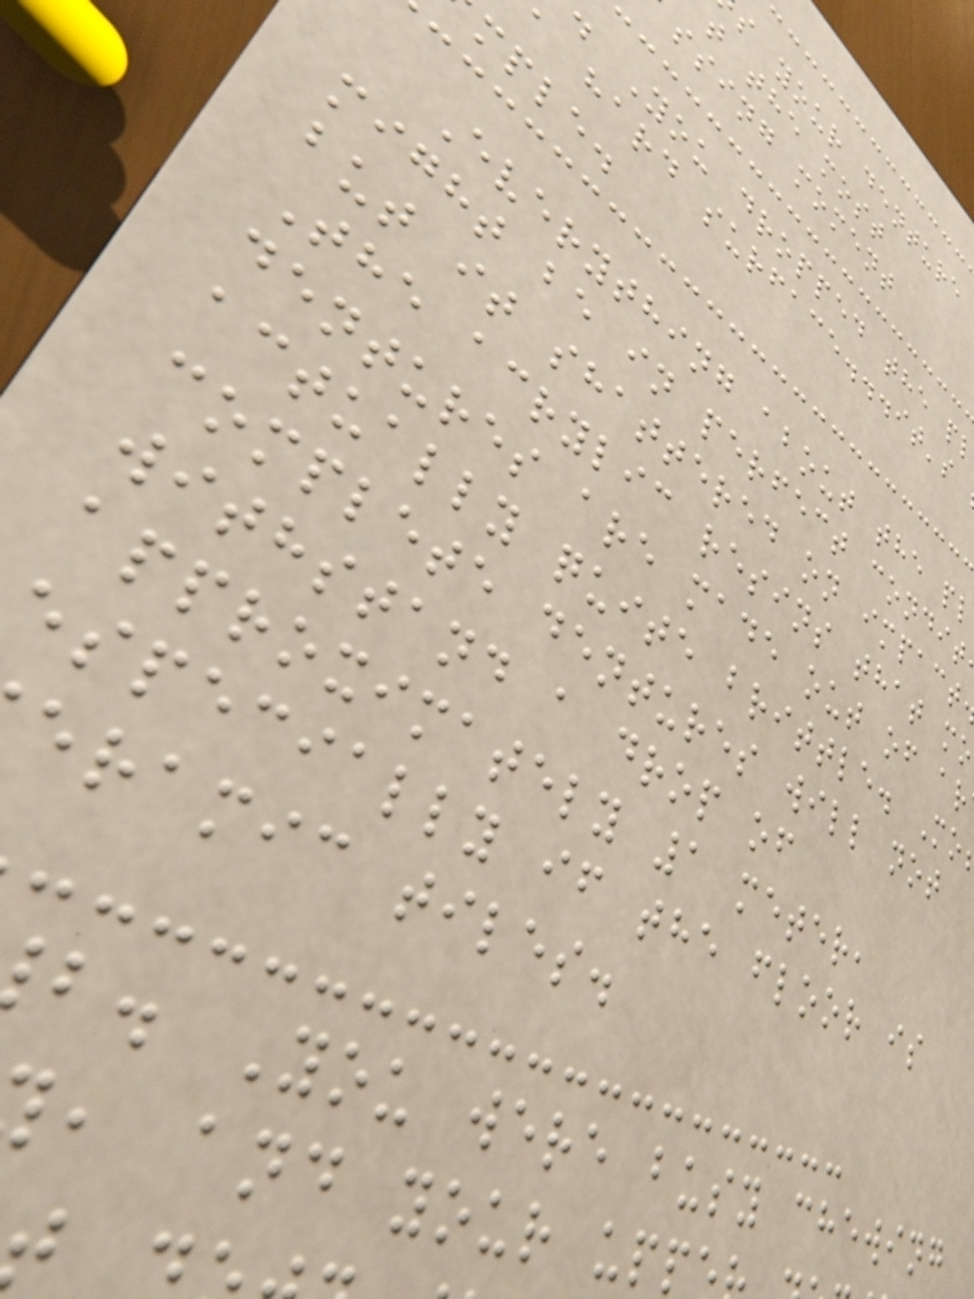s your denture
t the most
ssing moment
. You dropped the pl
a hard surface...it's
mple.
Everything about the pl
might be in perfect condit
but it shattered on impact
The acrylic resins that mo
dentures are made out of ar
actually quite brittle. Mo
complete dentures will not
withstand a drop of
approximately 1 meter,
especially if the floor is
eramic tiles.
b. You were busy chewing
, and your upp
